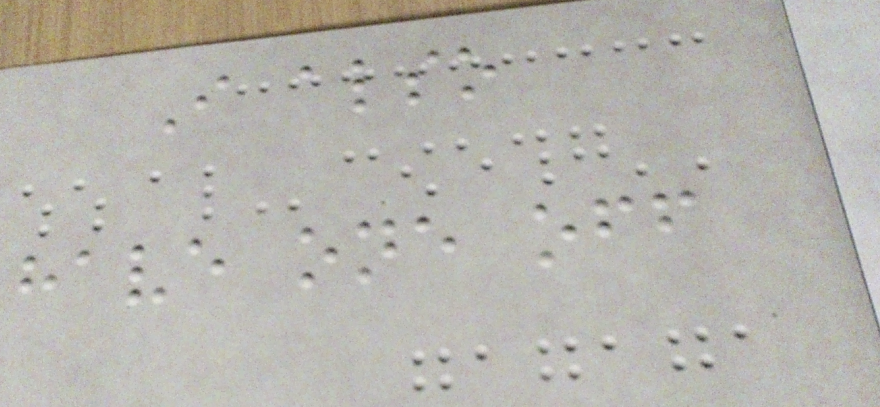I also
have one off
